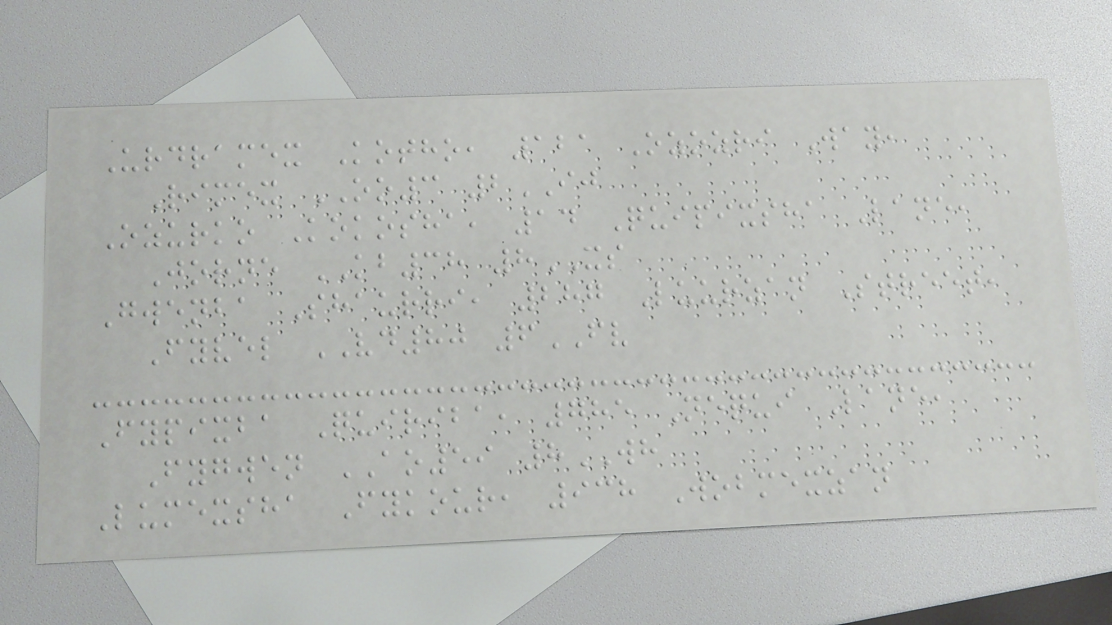Urdramex Kotho, 121 Ozozri Way,
Rimex OO3 2IJ
Ozurko Kokosha, 14 Quipixsha Lane,
Jorne KB38 8XS
Gwenba Shaurri, 287 Luurzan Street,
Fyvel VD80 6FV
Fypixba Quiriba, 785 Nequi Lane,
Fygwen AO59 8WH
Lumexsha Fykour, 938 Wobmexzan
